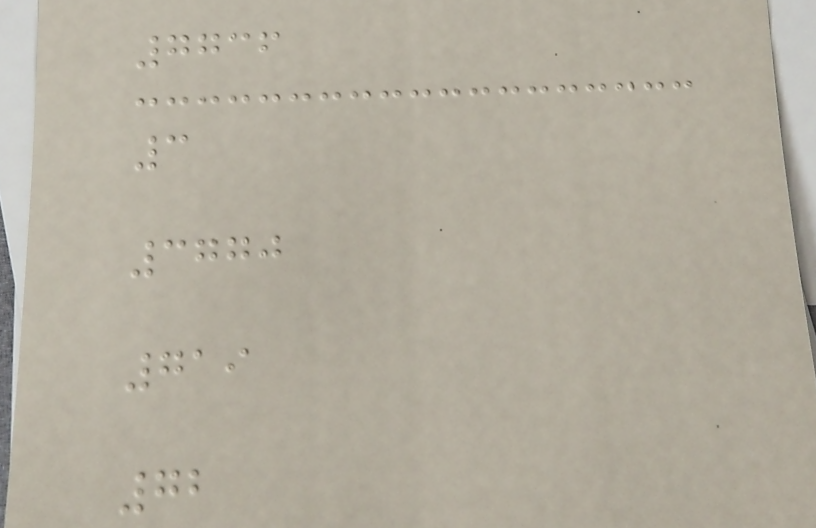7736
3
3770
719
72
